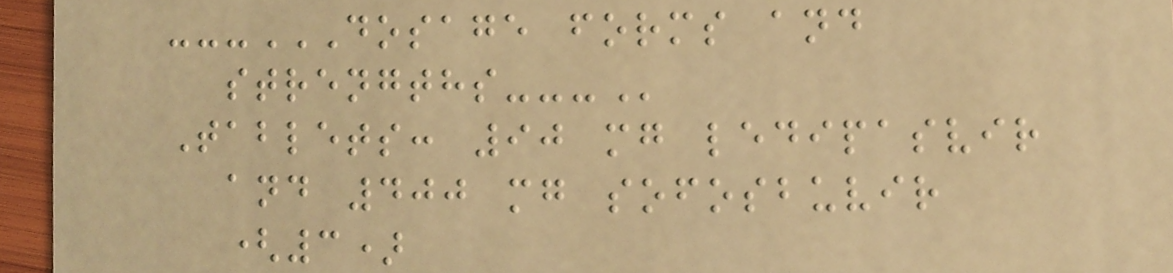---DOSAGE FORMS AND
STRENGTHS---
Tablets: 90 mg ledipasvir
and 400 mg sofosbuvir
(3)
